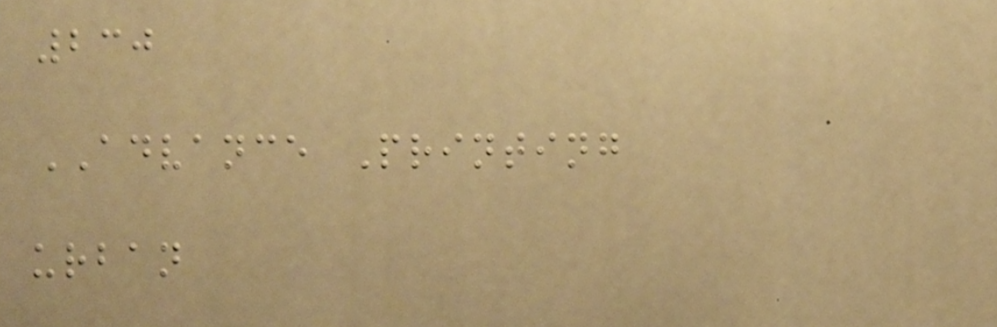230
ADVANCE Printing
urban
